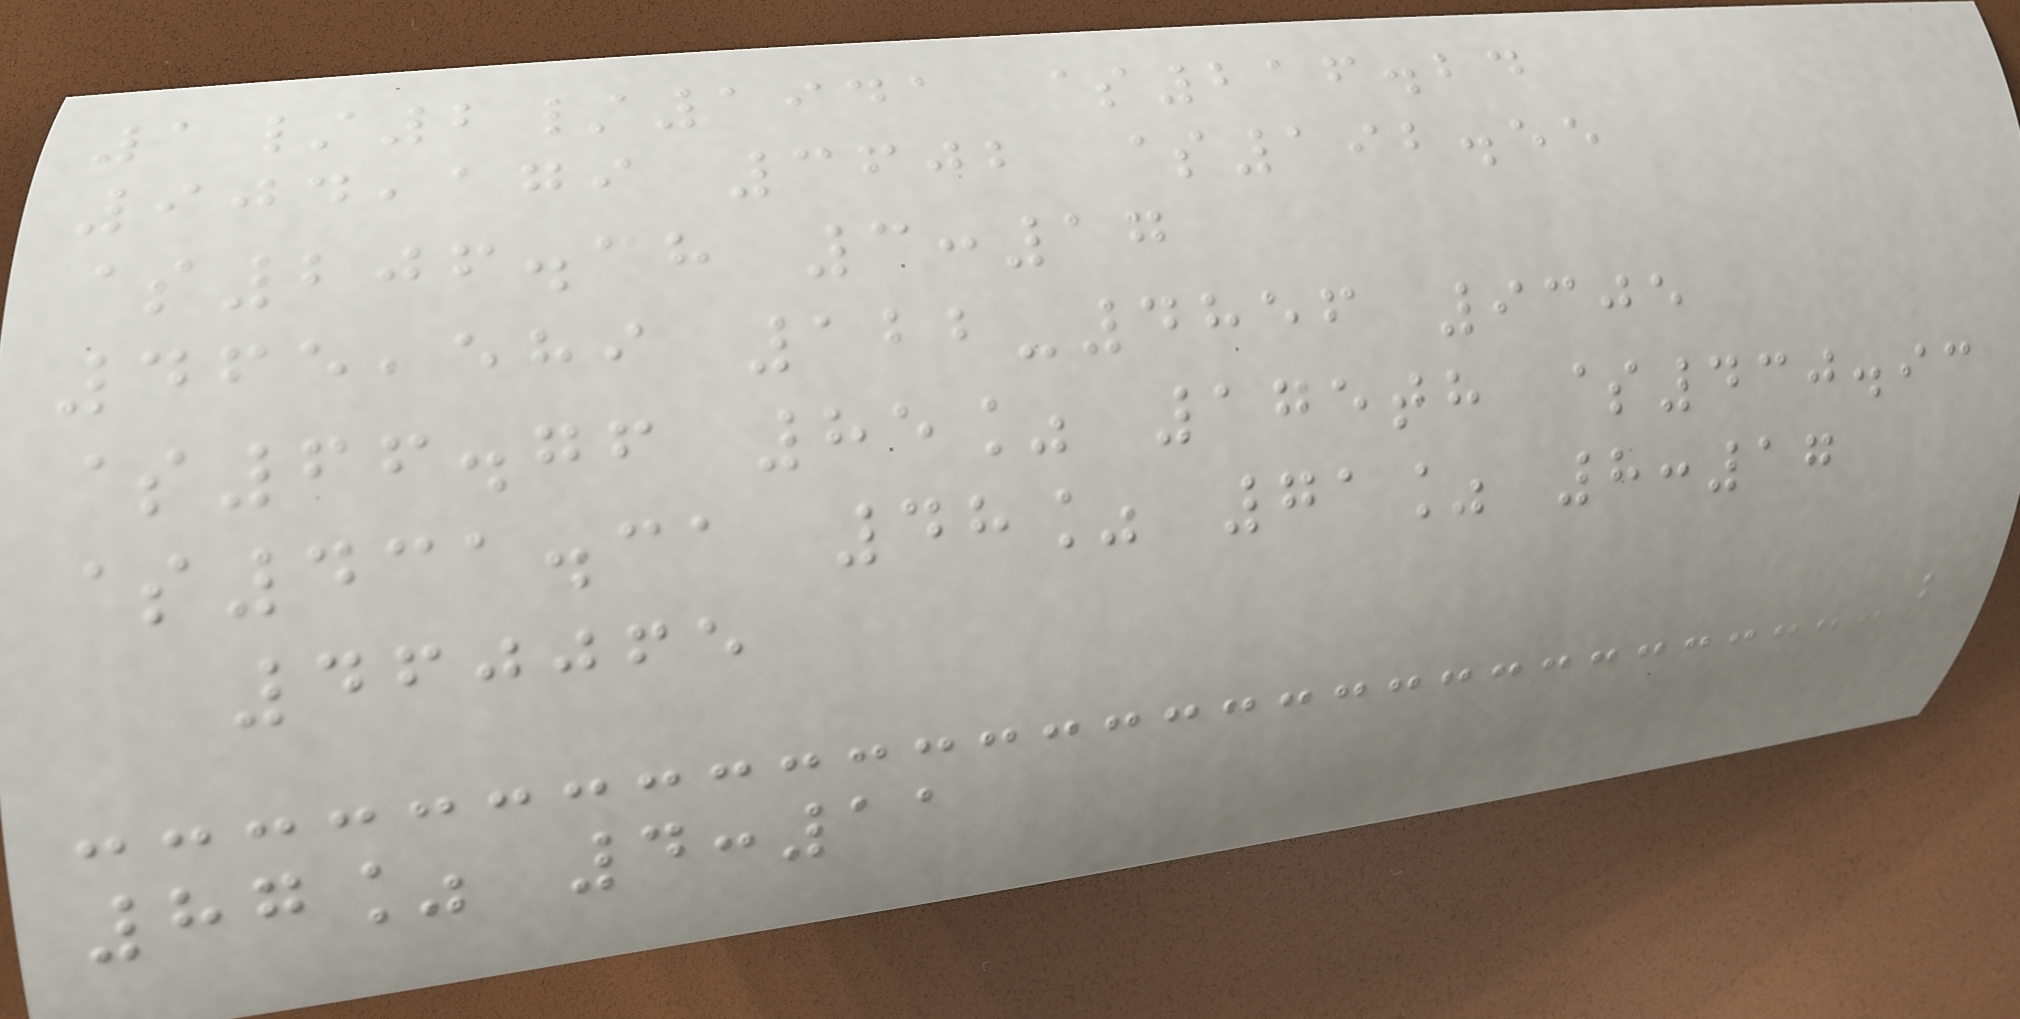1/2/1941 $216.24
904,179 3602 $192.55
$206.38 3:17
465,589 122-4856 9305
$66.76 85% 175th $430.93
$431.31 48% 71% 8:17
460065
87% 4:11
